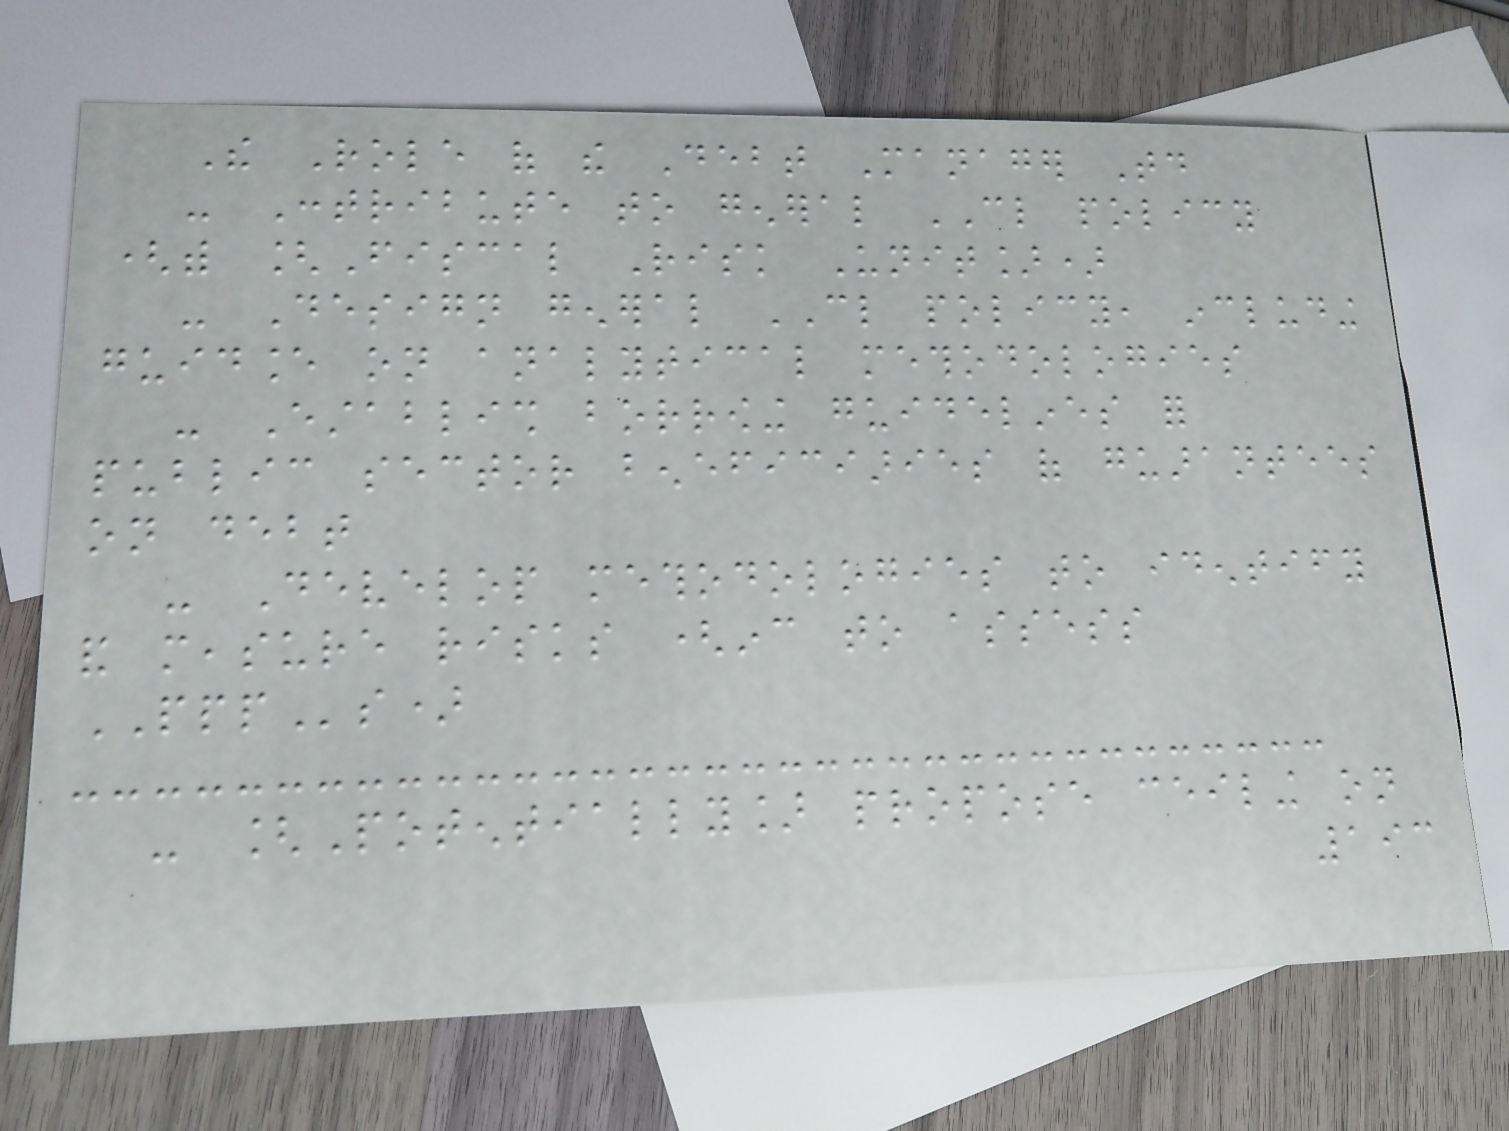The Role of the Debt Manager Today
- Contribute to general CL policy
(with [Fiscal Risk Unit])
- Design general CL policy, including
guidance on analytical methodologies
- Establish borrowing guidelines for
public sector beneficiaries of guarantees
on debt
- Develop methodologies to identify
and measure risks (inc to assess
PPPs)
- [Potentially] propose ceiling on
193
